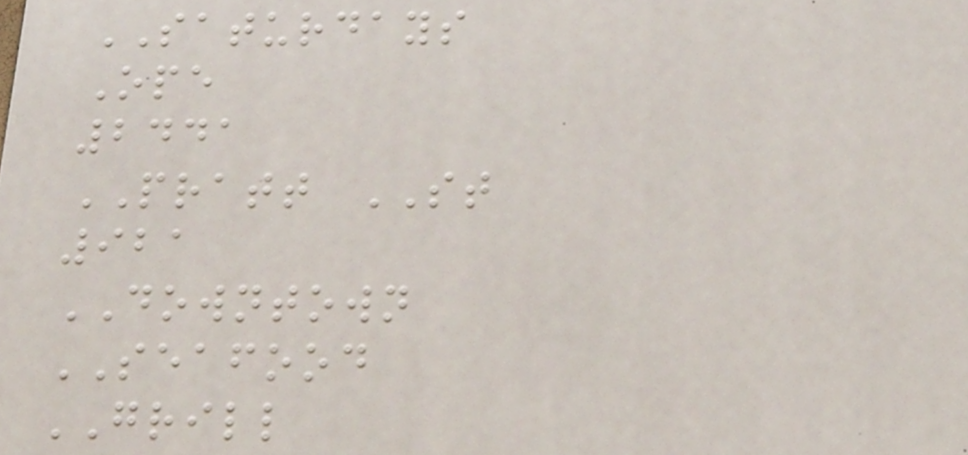SATURDAYS
Ope
2441
PRATT ST
921
DOWNTOWN
SEAFOOD
GRILL
